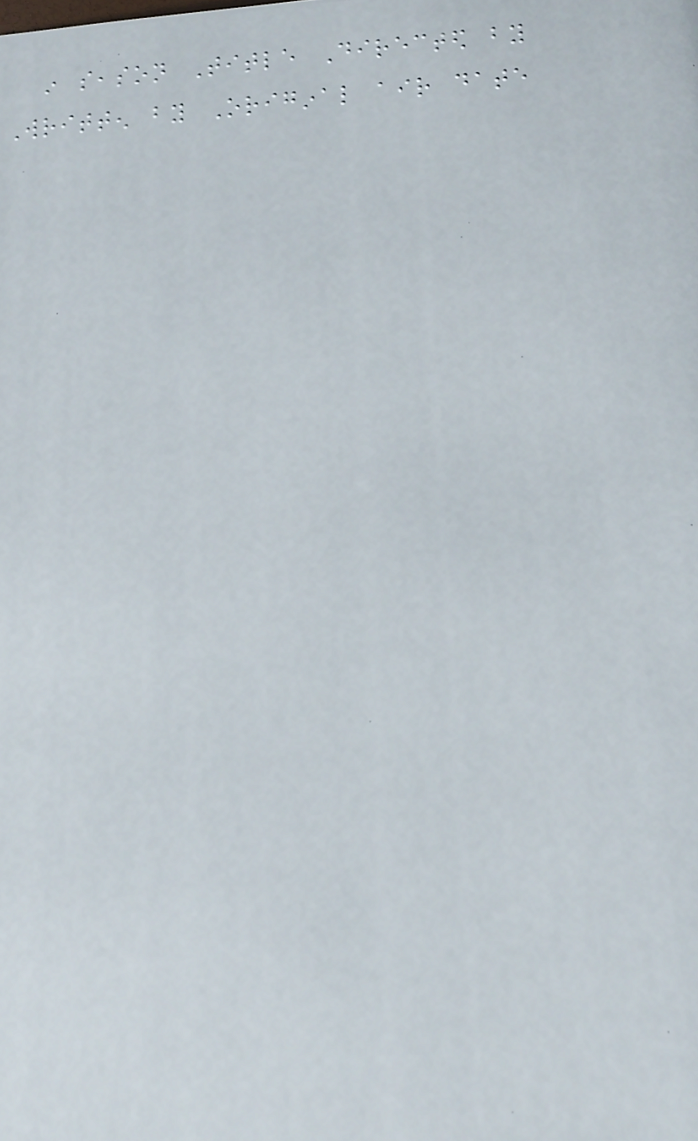in season Title Directed by
Written by Original air date
